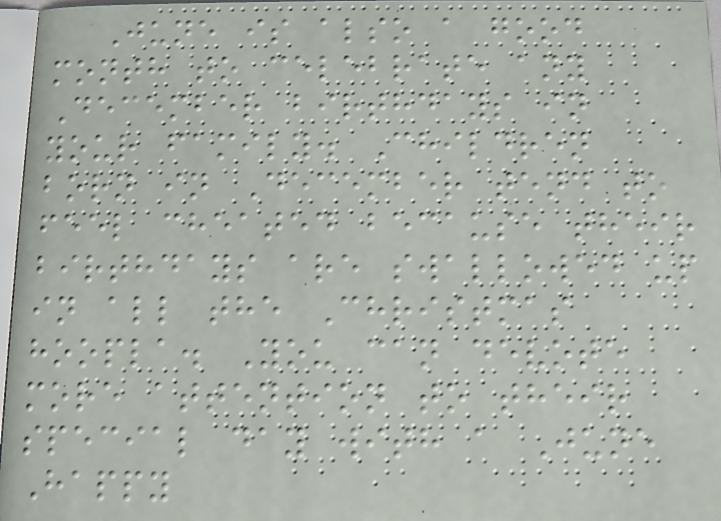June is also a good
month to celebrate any
December birthdays in
your family. Children
born in December tend to
feel cheated because their
birthdays are swallowed up
in all the Christmas
hoopla. You can devote
more attention to their
special day with a June
Happy
